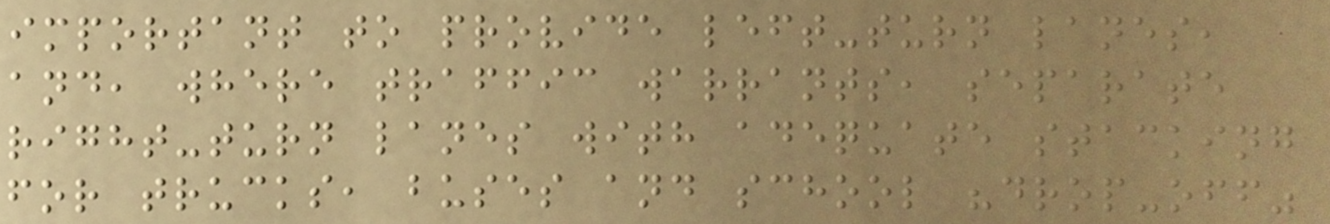important to provide left-turn lanes,
and, where traffic warrants, separate
right-turn lanes with adequate stacking
for trucks, buses and school "drop-off"
